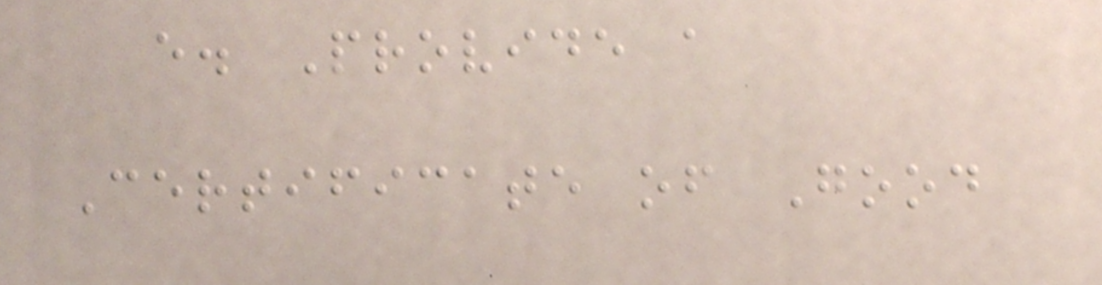e. Provide a
Certificate of Good
